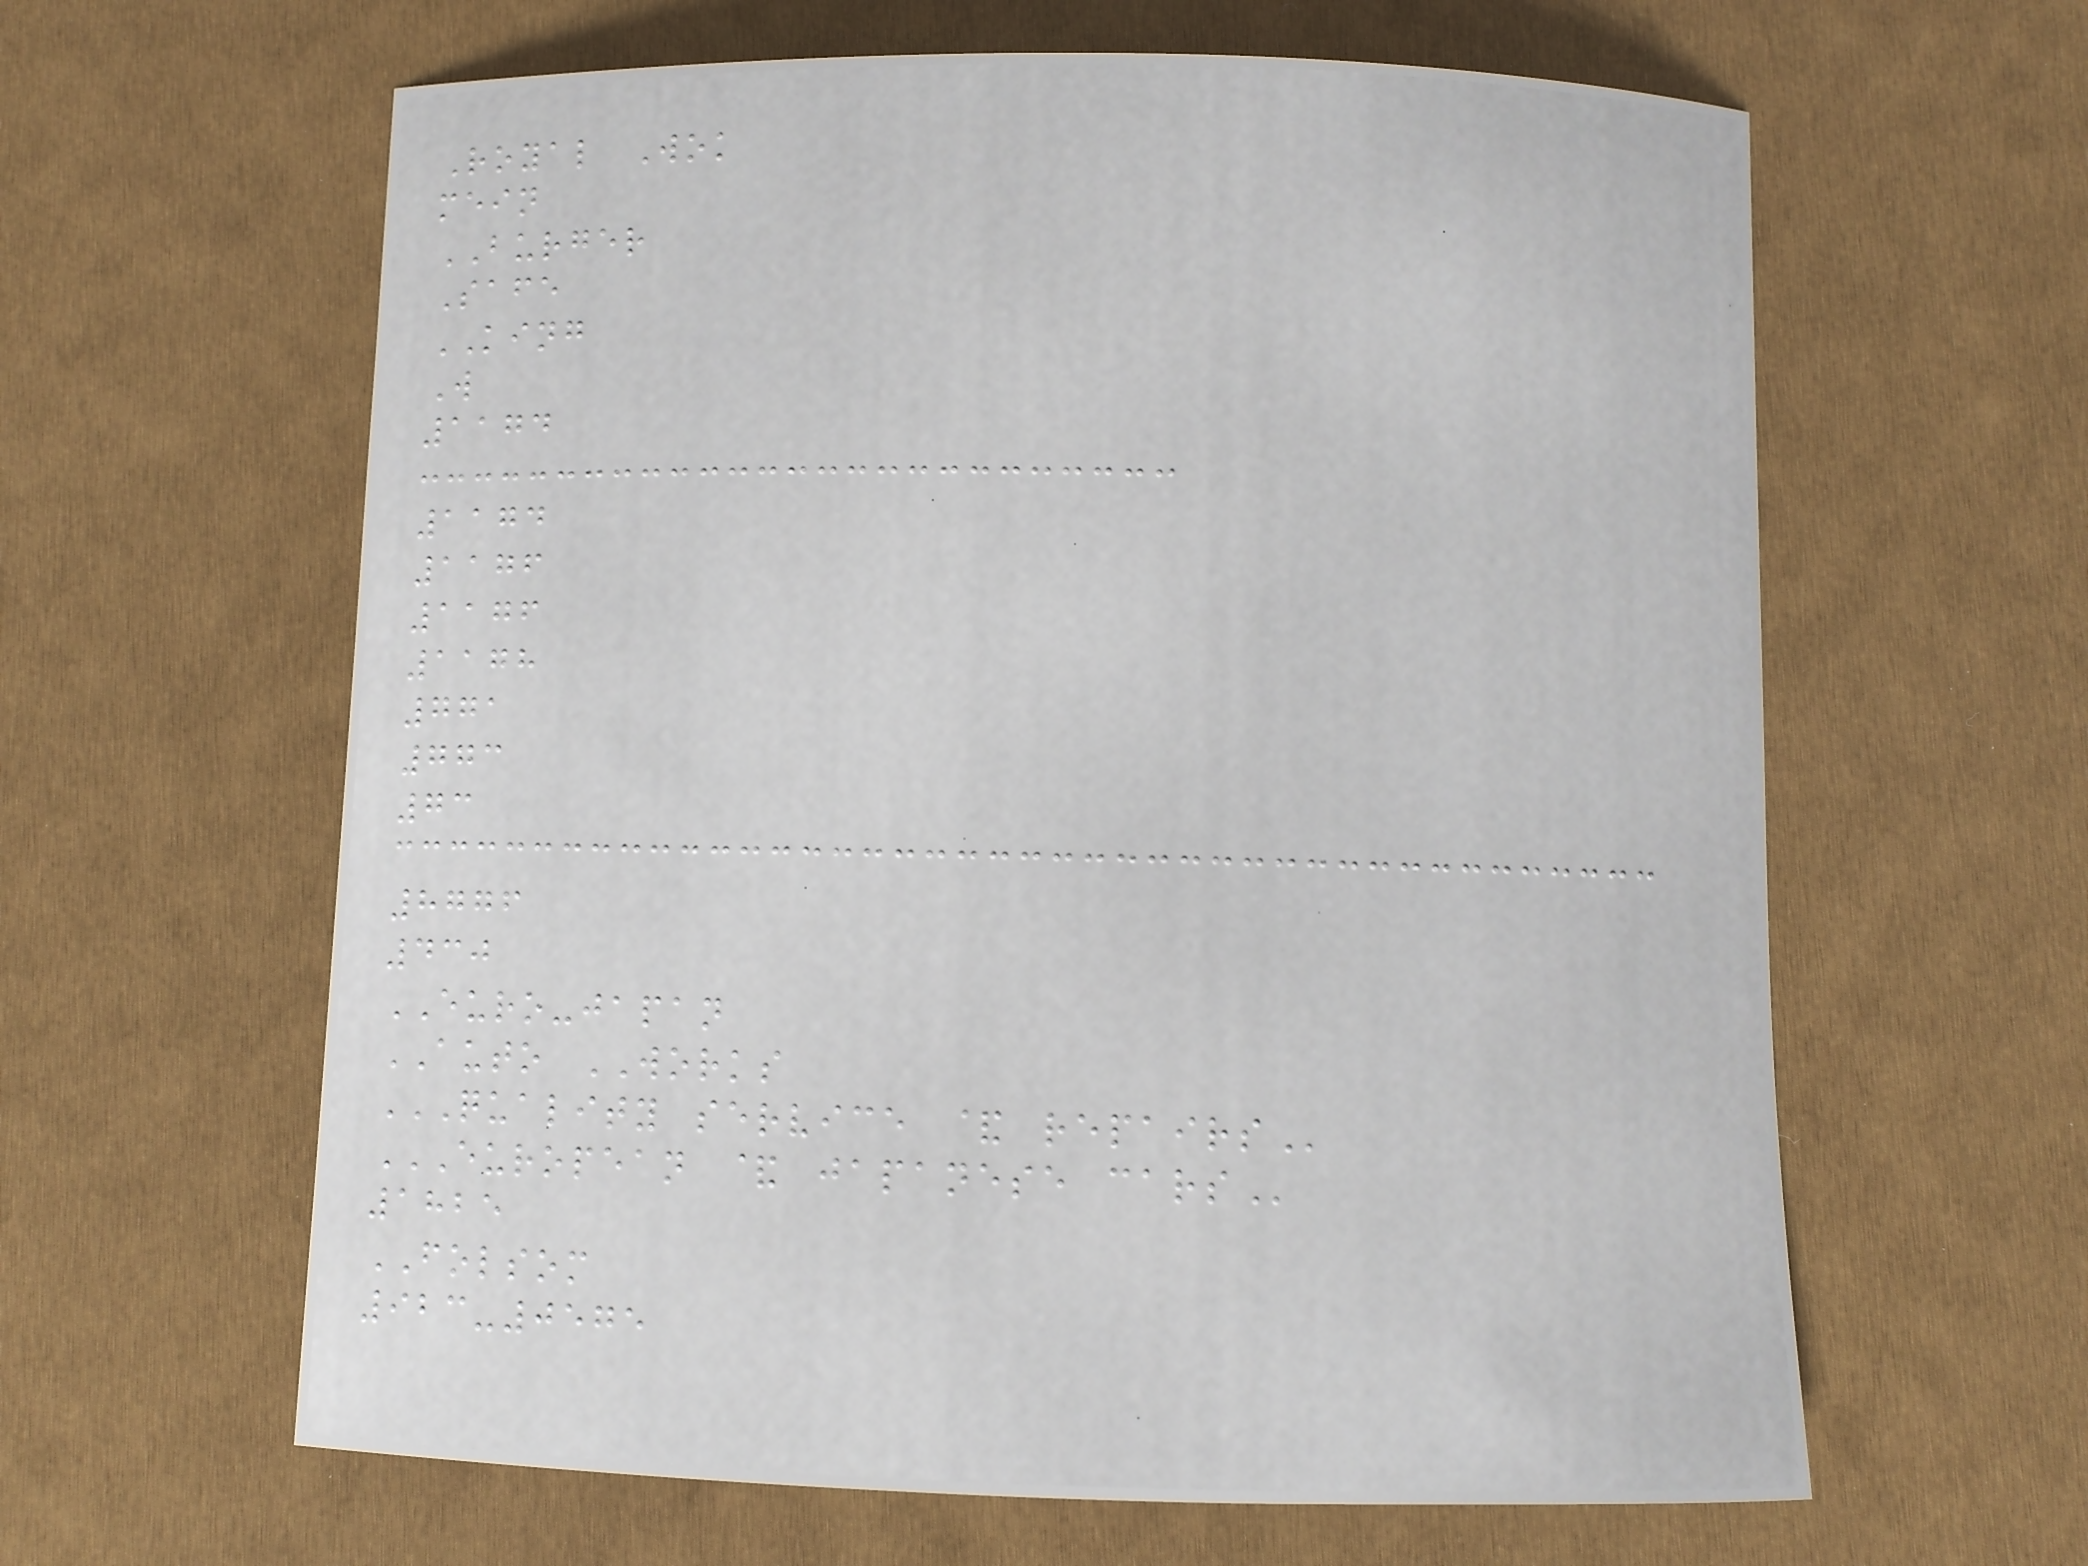Royal Wok
mein
BURGER
Safe
KING
W
1174
1174
1176
1176
1178
771
773
73
8776
430
EURO-japan
AUTO WORKS
QUALITY SERVICE & REPAIRS
EUROPEAN & JAPANESE CARS
1825
FOLSOM
923-0575
